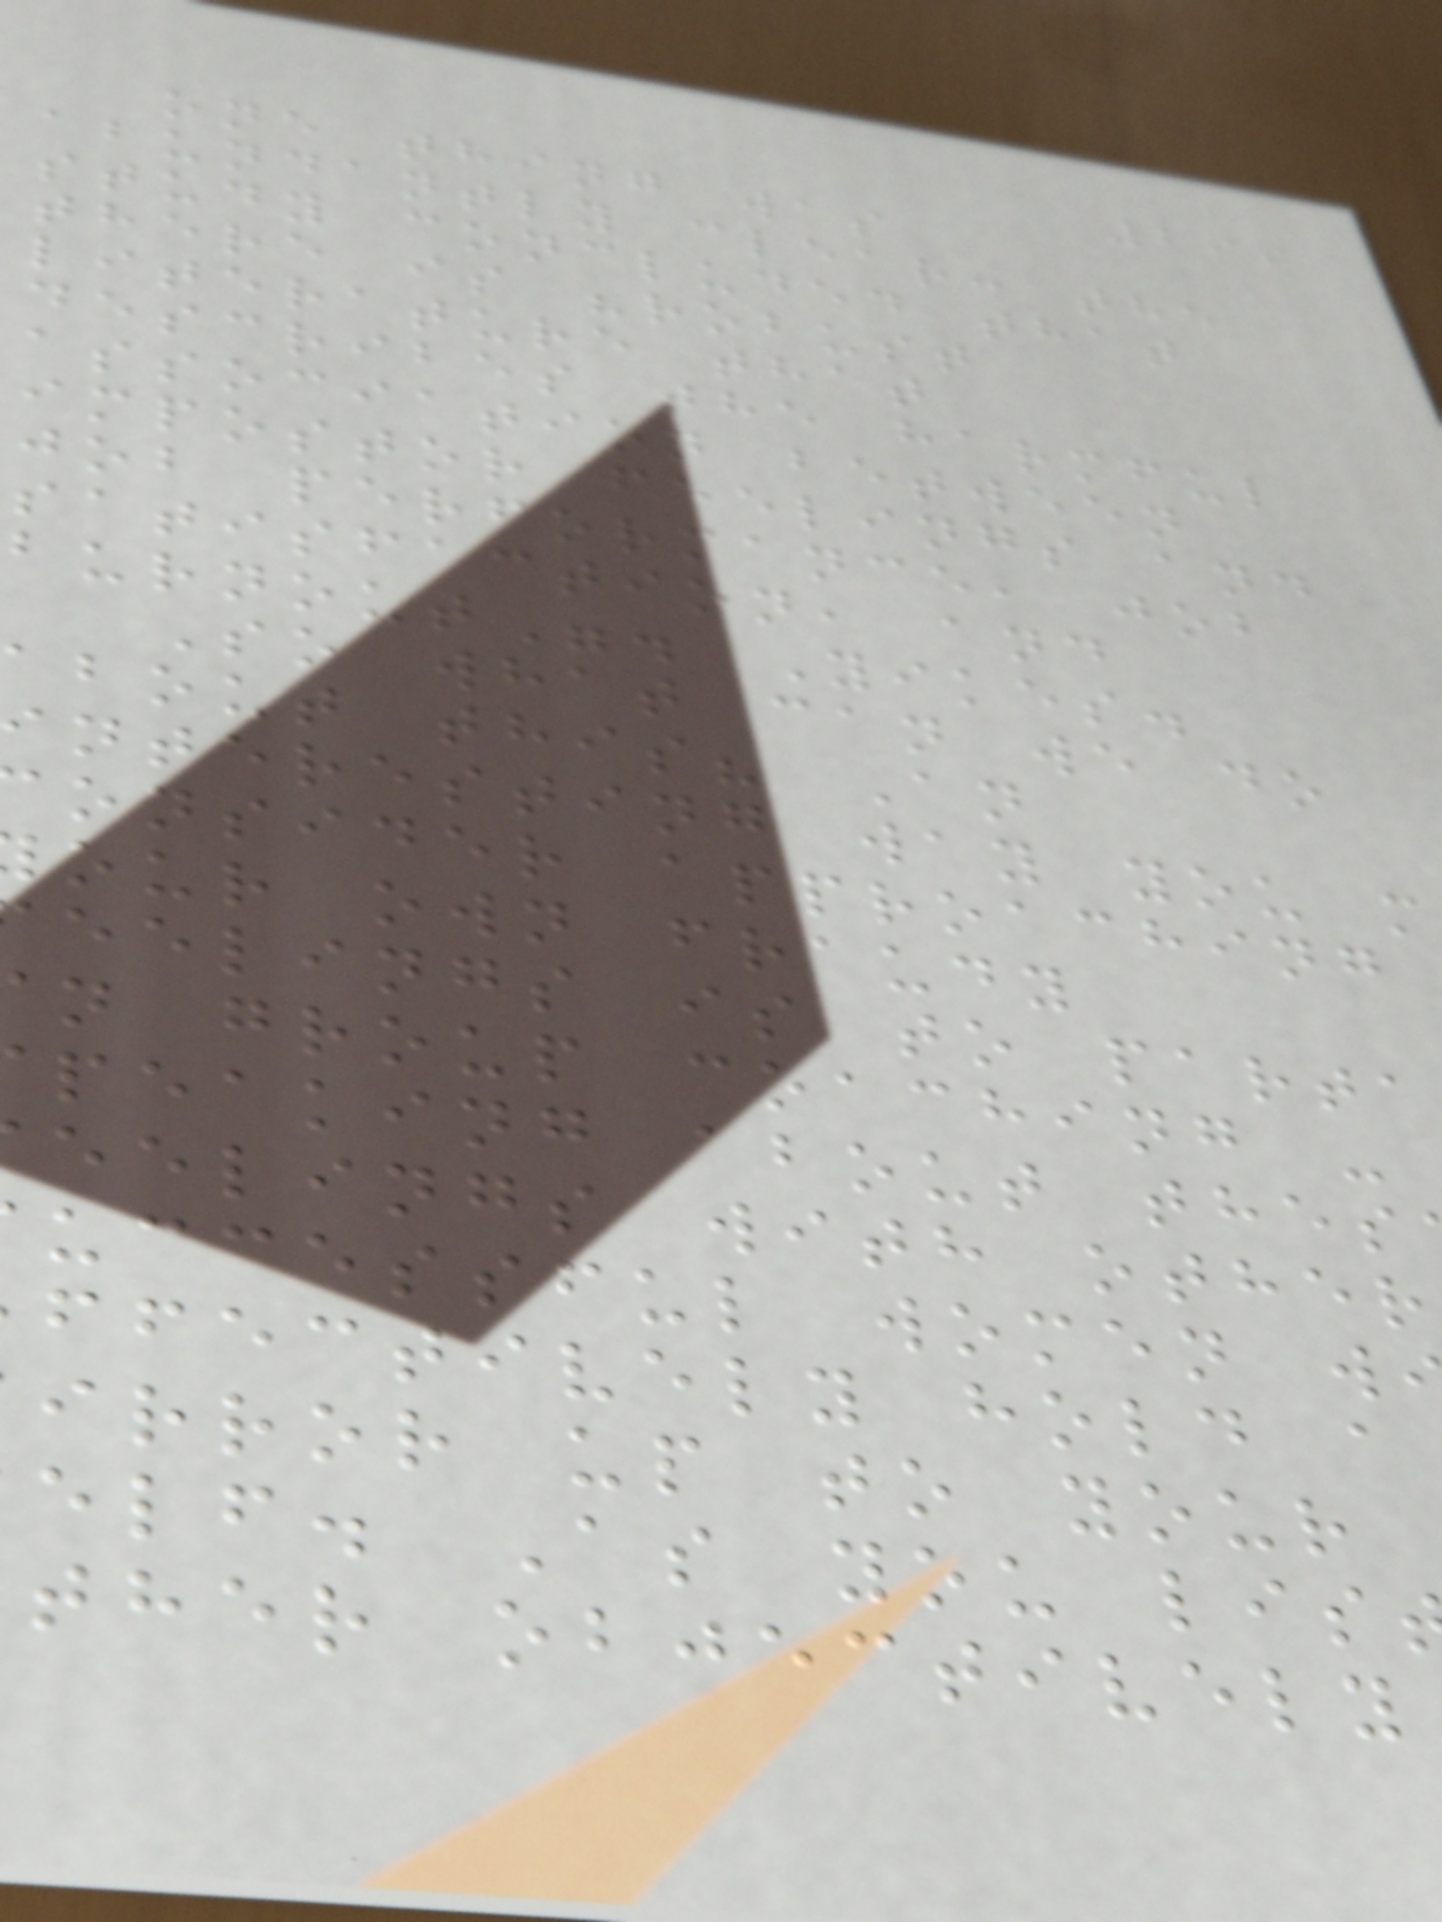299
one thing was
abundantly clear: the
study concluded that
there is "robust
literature that
describes the harmful
association between
impostor feelings and
job performance, job
satisfaction, and
burnout". Yikes.
So what can we do
about this? An
nteresting way you m
onsider approaching
our own fraudy
eelings is to parta
n group coaching -
peaking about thes
eelings with other
uccessful women w
ffectively hold a
irror up to your
elf. As you lis
ther objectively
